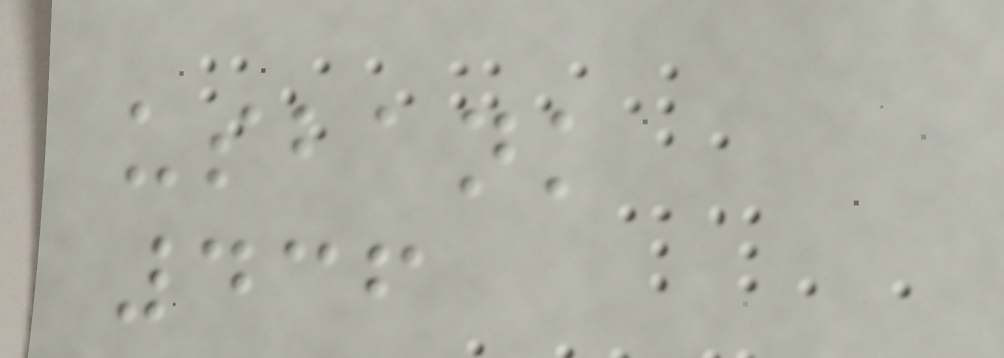usbank
436
